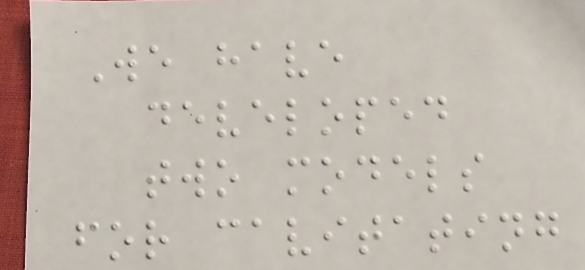We have
developed
two models
for cavitating
